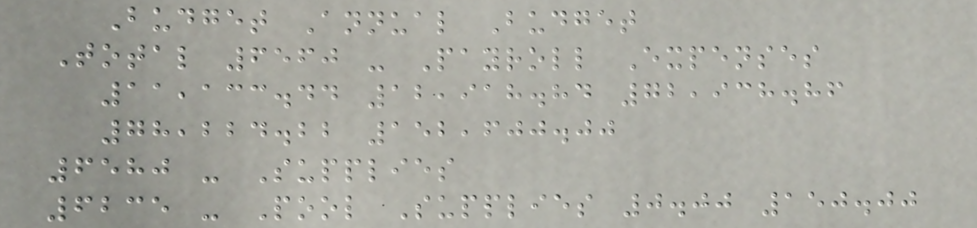Budget Annual Budget
Total 6560 - Payroll Expenses
11,133.44 12,918.84 72,938.86
78,224.22 152,600.00
6580 - Supplies
6235 - Pool Supplies 0.00 150.00
